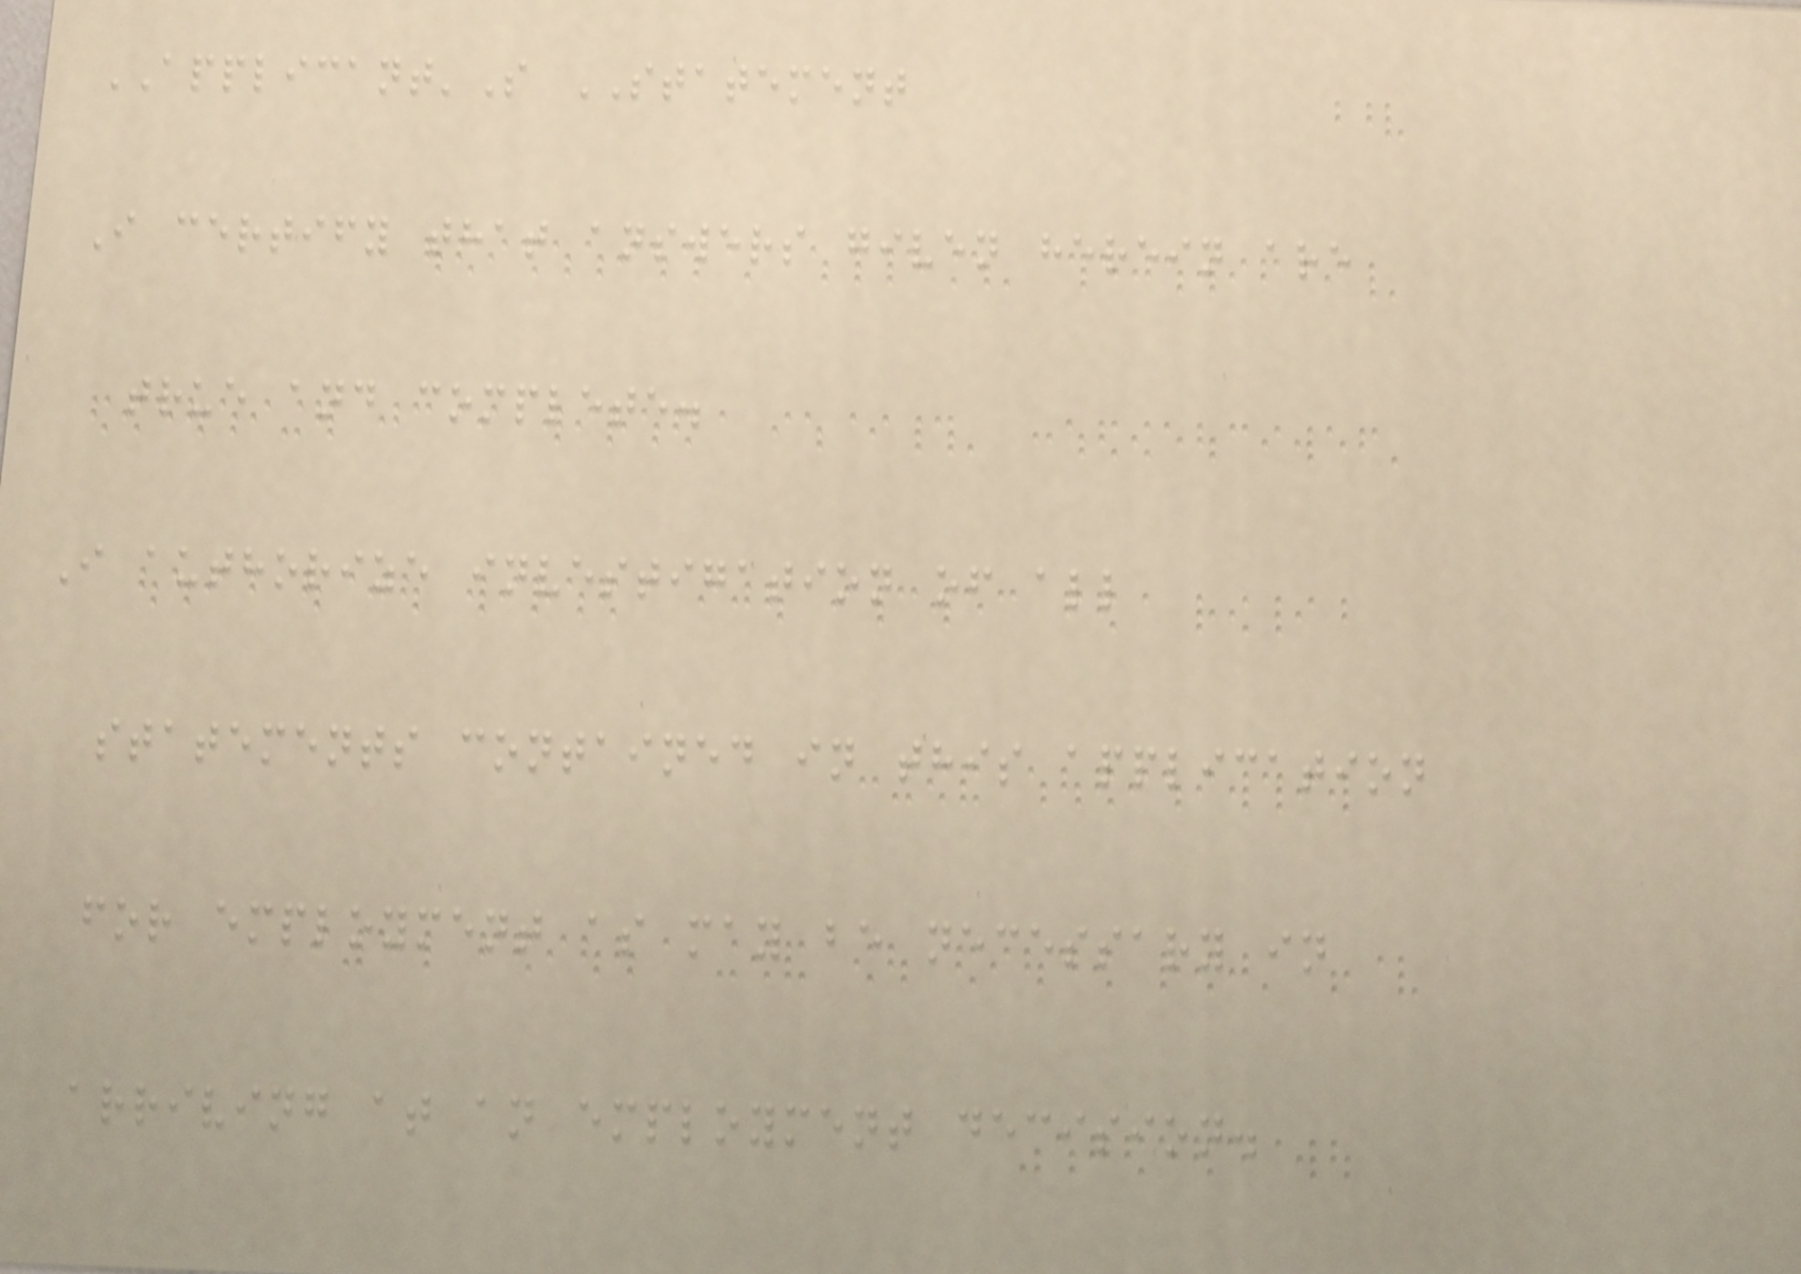APPLICANT'S STATEMENT
I certify that answers given herein are
true and complete.
I authorize investigation of all
statements contained in this application
for employment as may be necessary in
arriving at an employment decision.
